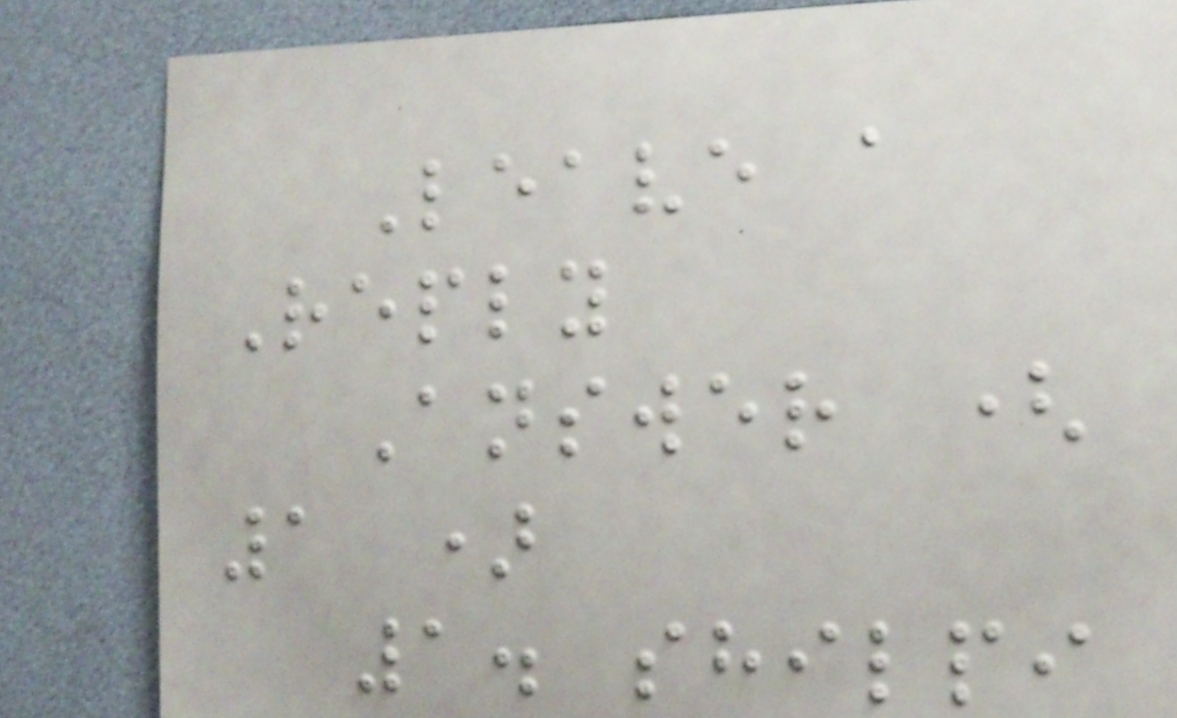Leave a
Reply
Answer (
1 )
1. shilpi
